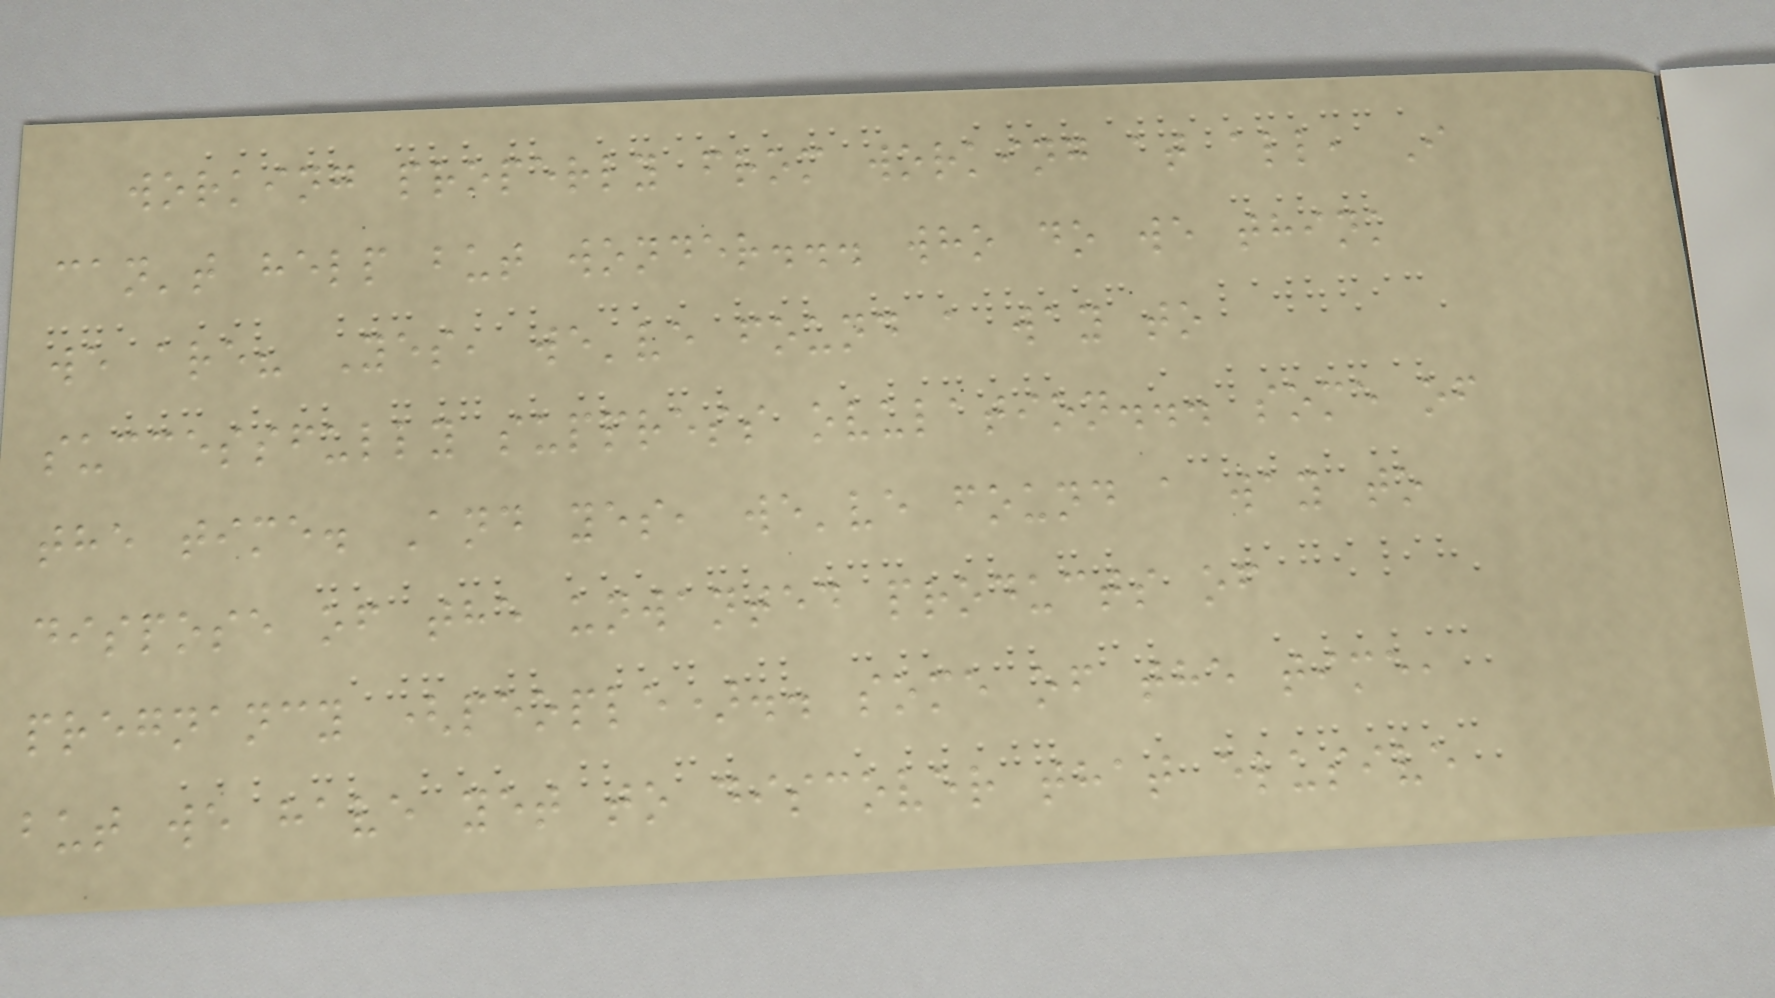working properly from working at all, I
can't help but wonder... who do we think
we are? Yes, we've found a way to
successfully suppress ovulation... some of
the time. And yes, we've found a way to
dispose of the unwanted products of
pregnancy (people).. some of the time,
but we have yet to discover that elusive
